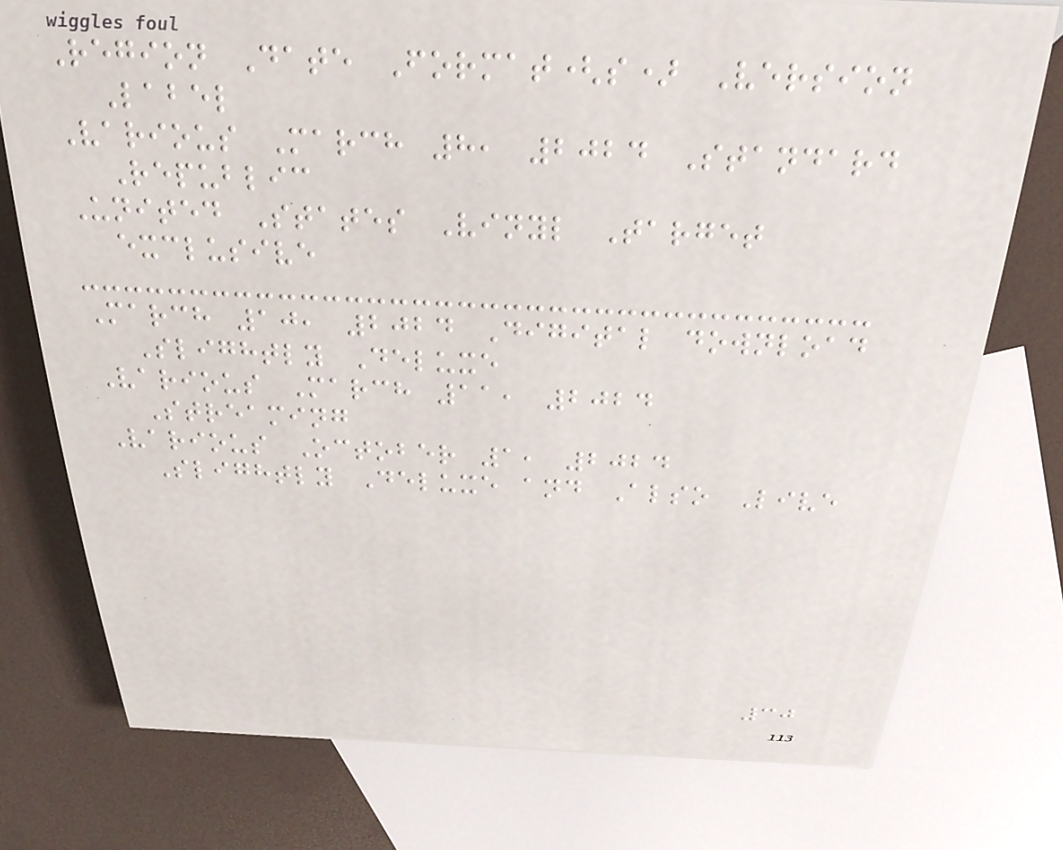Region Date Format(s) Version
Label
Various March 8, 2024 Standard
Republic
United States Vinyl Target
exclusive
March 10, 2024 Digital download
Slightly Deluxe
Various March 11, 2024
Streaming
Various October 1, 2024
Slightly Deluxe and Also Live
30
